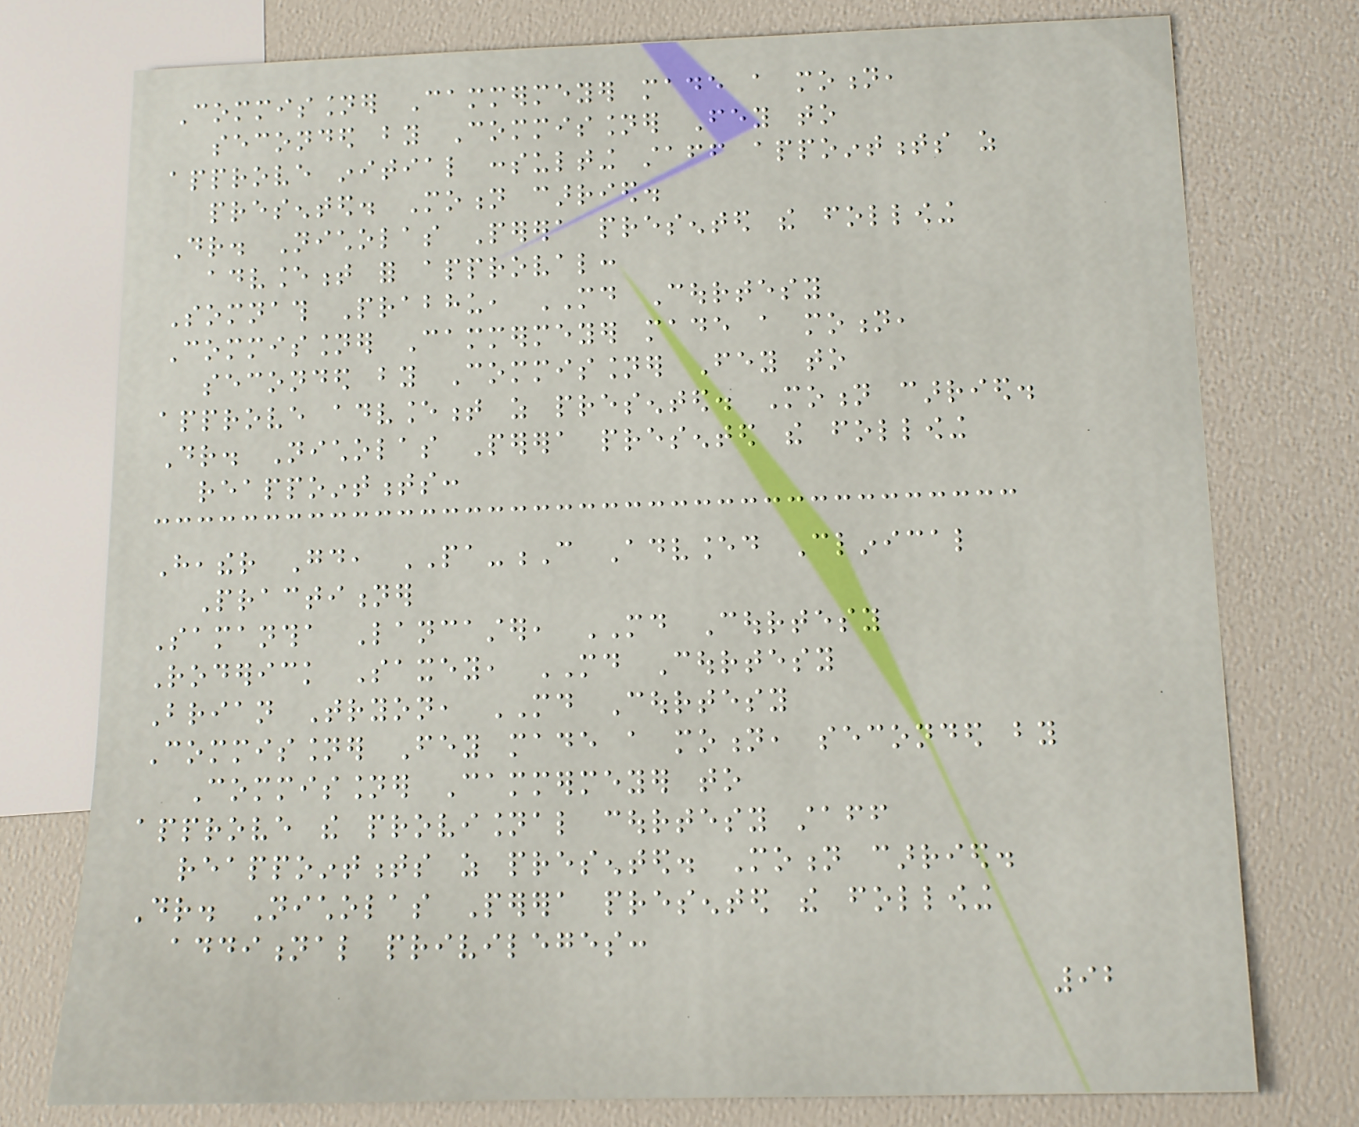Commissioner Cammermeyer made a motion,
seconded by Commissioner Fey to
approve initial consulting staff appointments as
presented. Motion carried.
Dr. Nicholas Perera presented the following
advancement for approval:
Somnath Prabhu, MD Courtesy
Commissioner Cammermeyer made a motion,
seconded by Commissioner Fey to
approve advancement as presented. Motion carried.
Dr. Nicholas Perera presented the following
reappointments:
Heather Good, PA-C Advanced Clinical
Practitioner
Samantha Lancaster, MD Courtesy
Roderick Saxey, MD Courtesy
Brian Tryon, MD Courtesy
Commissioner Fey made a motion, seconded by
Commissioner Cammermeyer to
approve the provisional courtesy staff
reappointments as presented. Motion carried.
Dr. Nicholas Perera presented the following
additional privileges:
92
